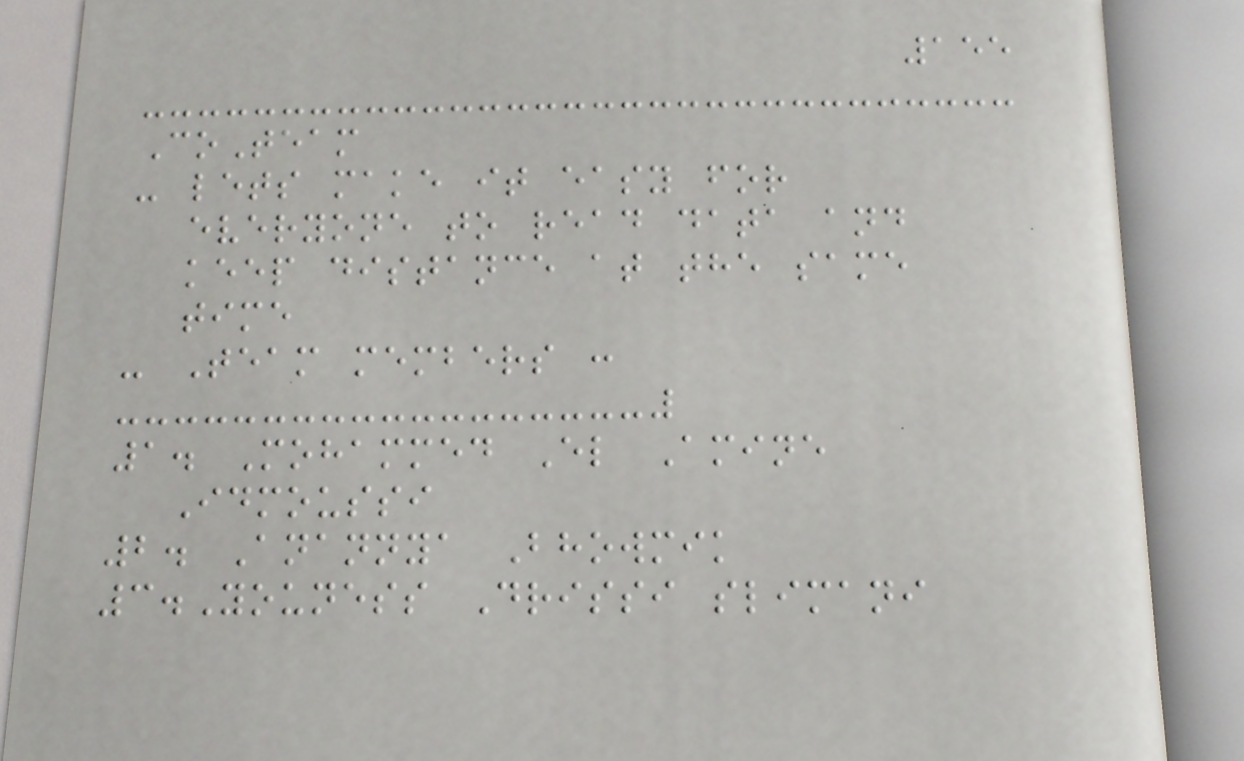155
CoTeam
- lets make it easy for
everyone to read data and
keep distance at the same
time
- Team members :
1. Mohammed El Amine
Idmoussi
2. Anannya Bhowmik
3.Youness Drissi slimani
